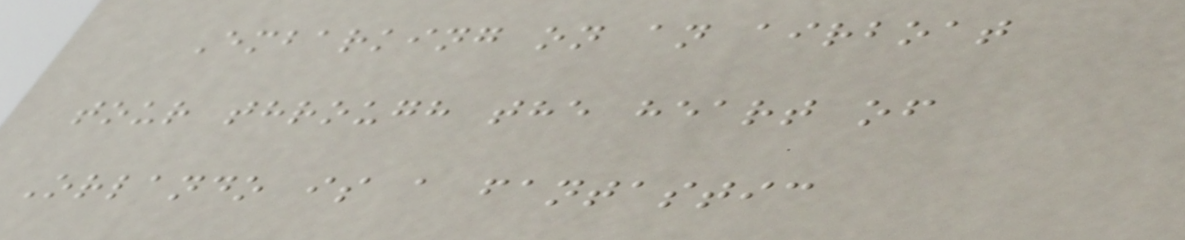Embarking on an airboat
tour through the heart of
Orlando is a fantastic
